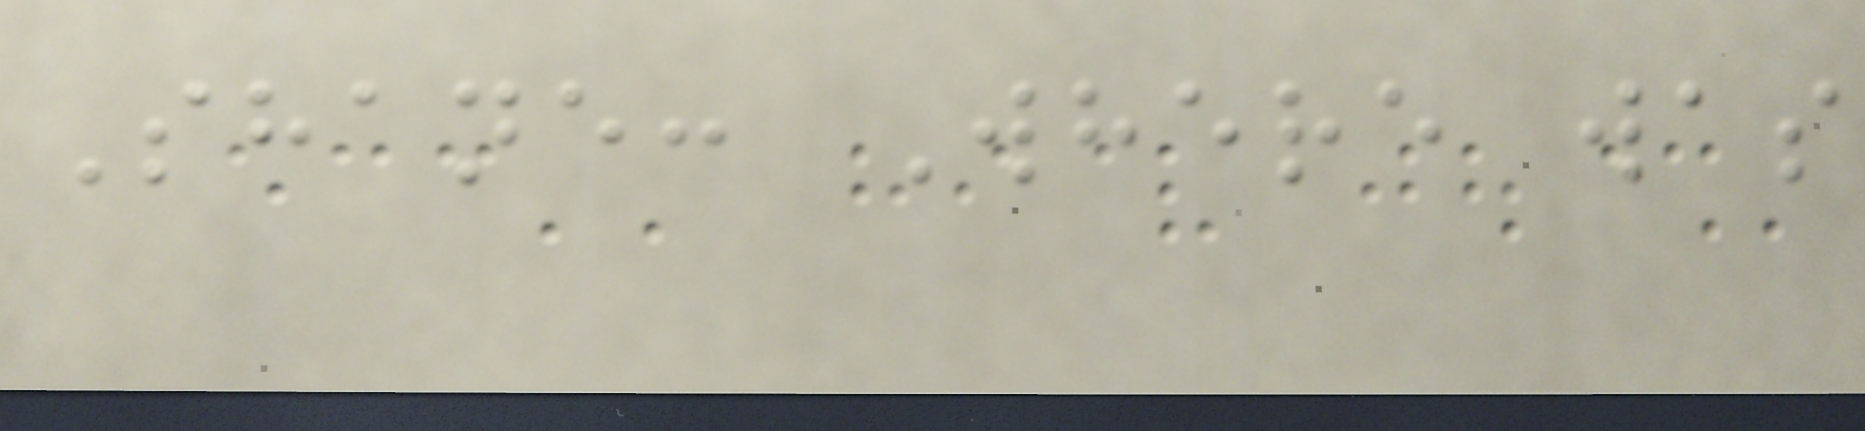Shane: Where was
